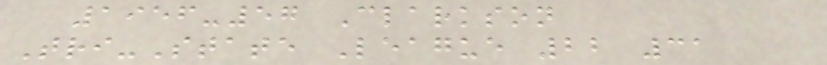1956-57 Clarkson
Tri-State League 22 31
